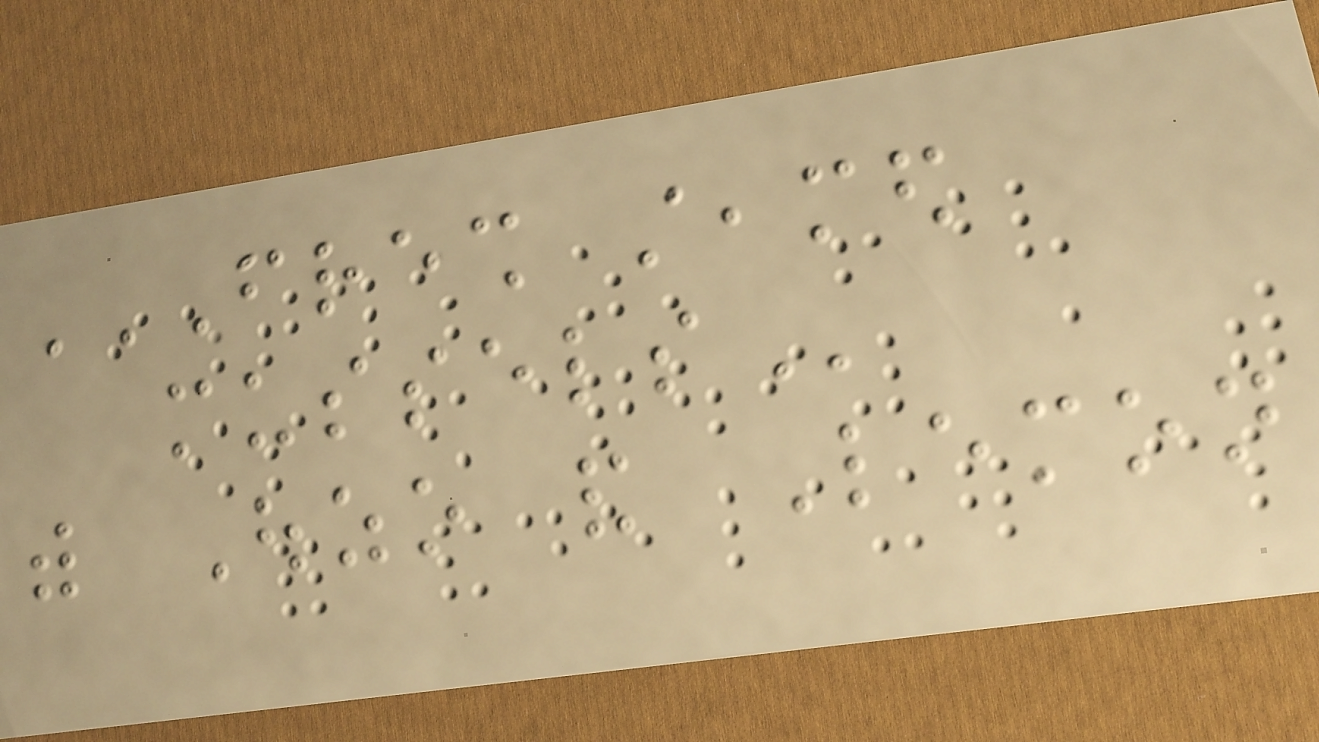FRESH STEAMED
MUSSELS
with Ouzo and Lemon
